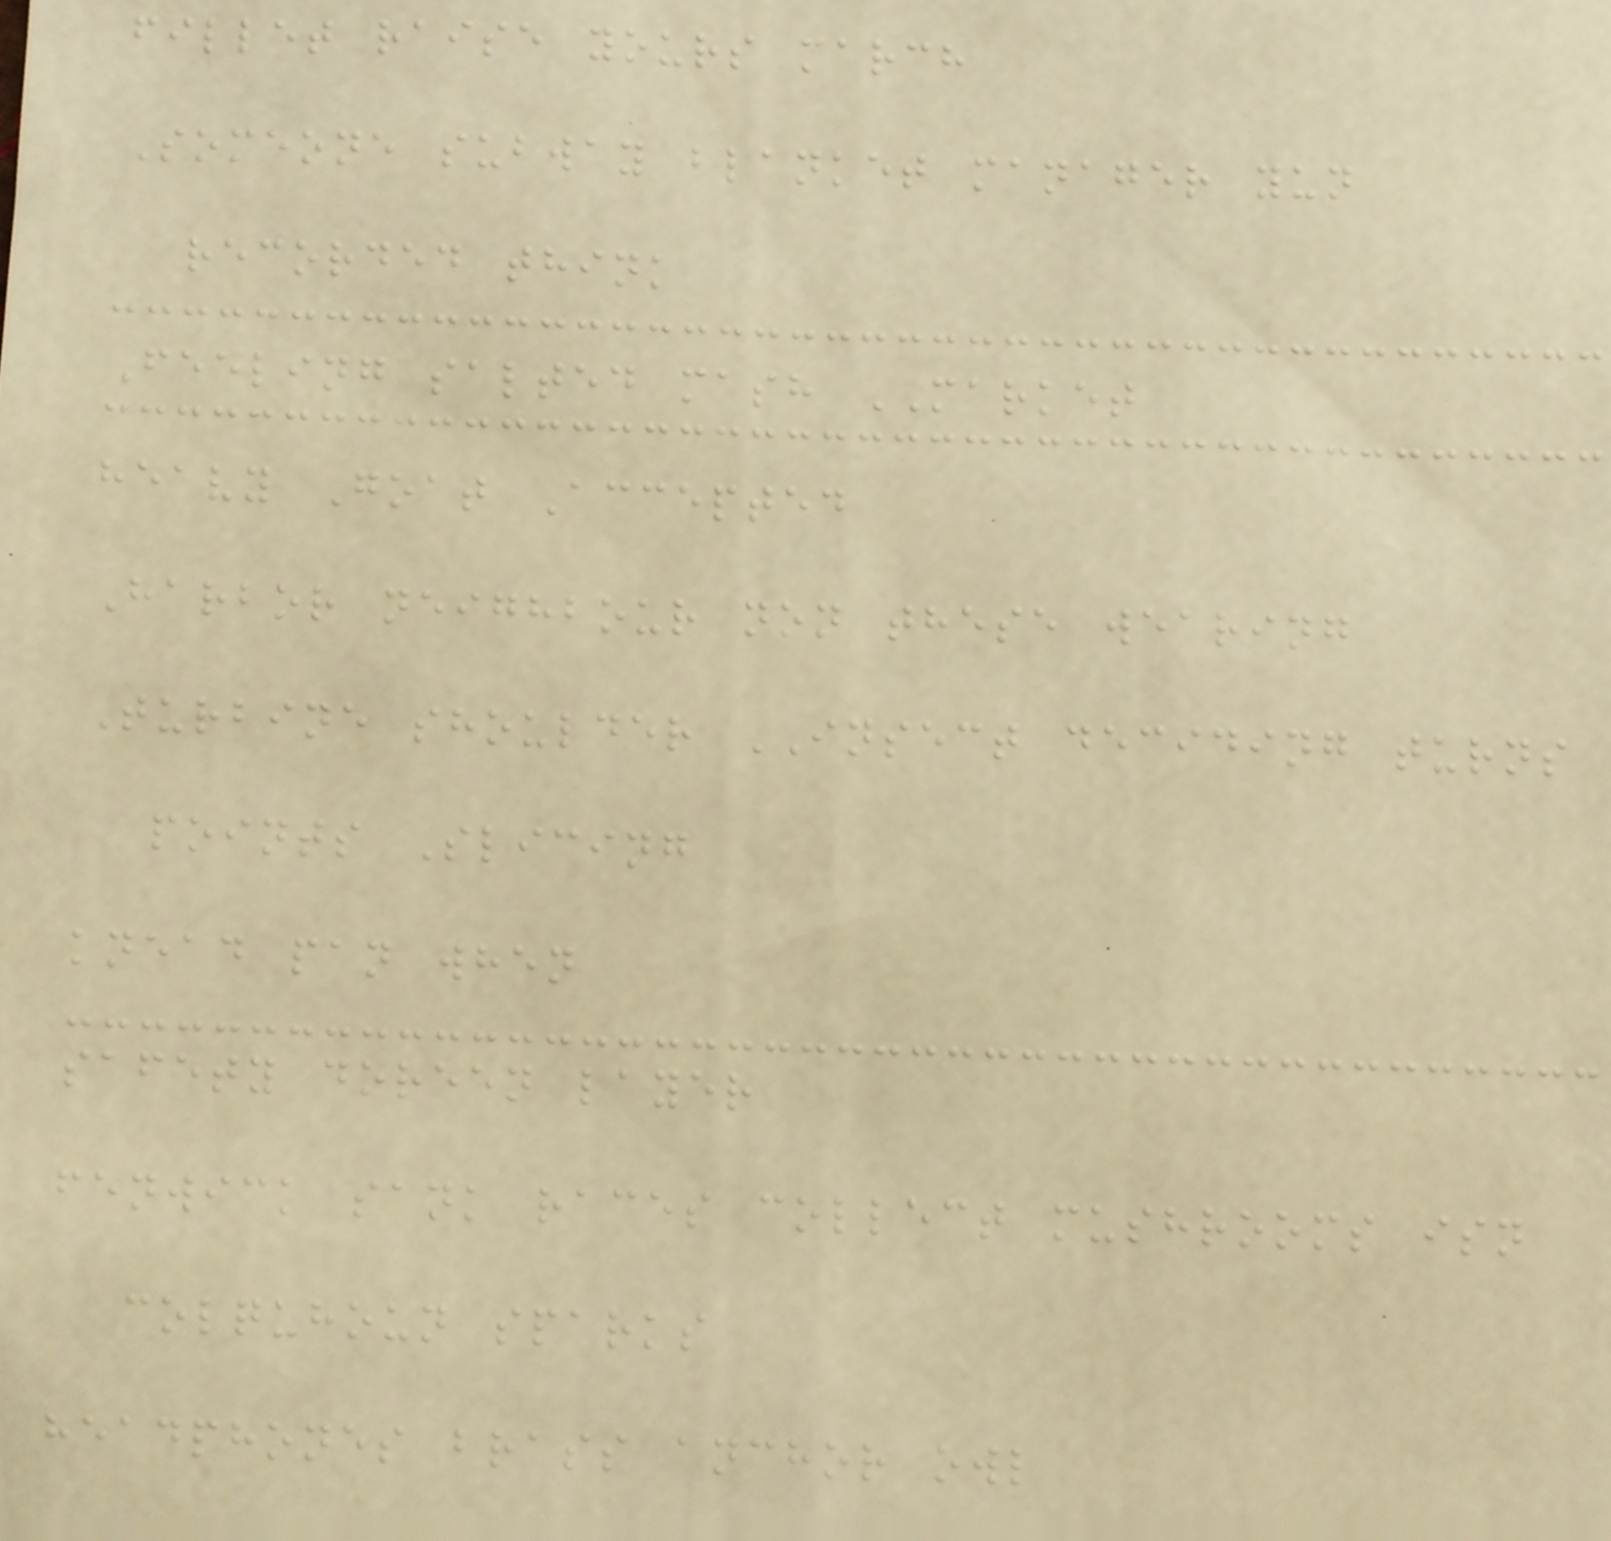fillet raise yours march
Someone subway blanket manager yun
recorded think
Feeling salted mash MARKET
heavy Goat Accepted
Harbor neighbour non these wearing
Turbine shoulder INSECT deciding turns
points Slicing
knead pan when
safety doreen layer
fenwick sank races collect mushrooms isn
colquhoun sparks
headphones brass anchor owl
